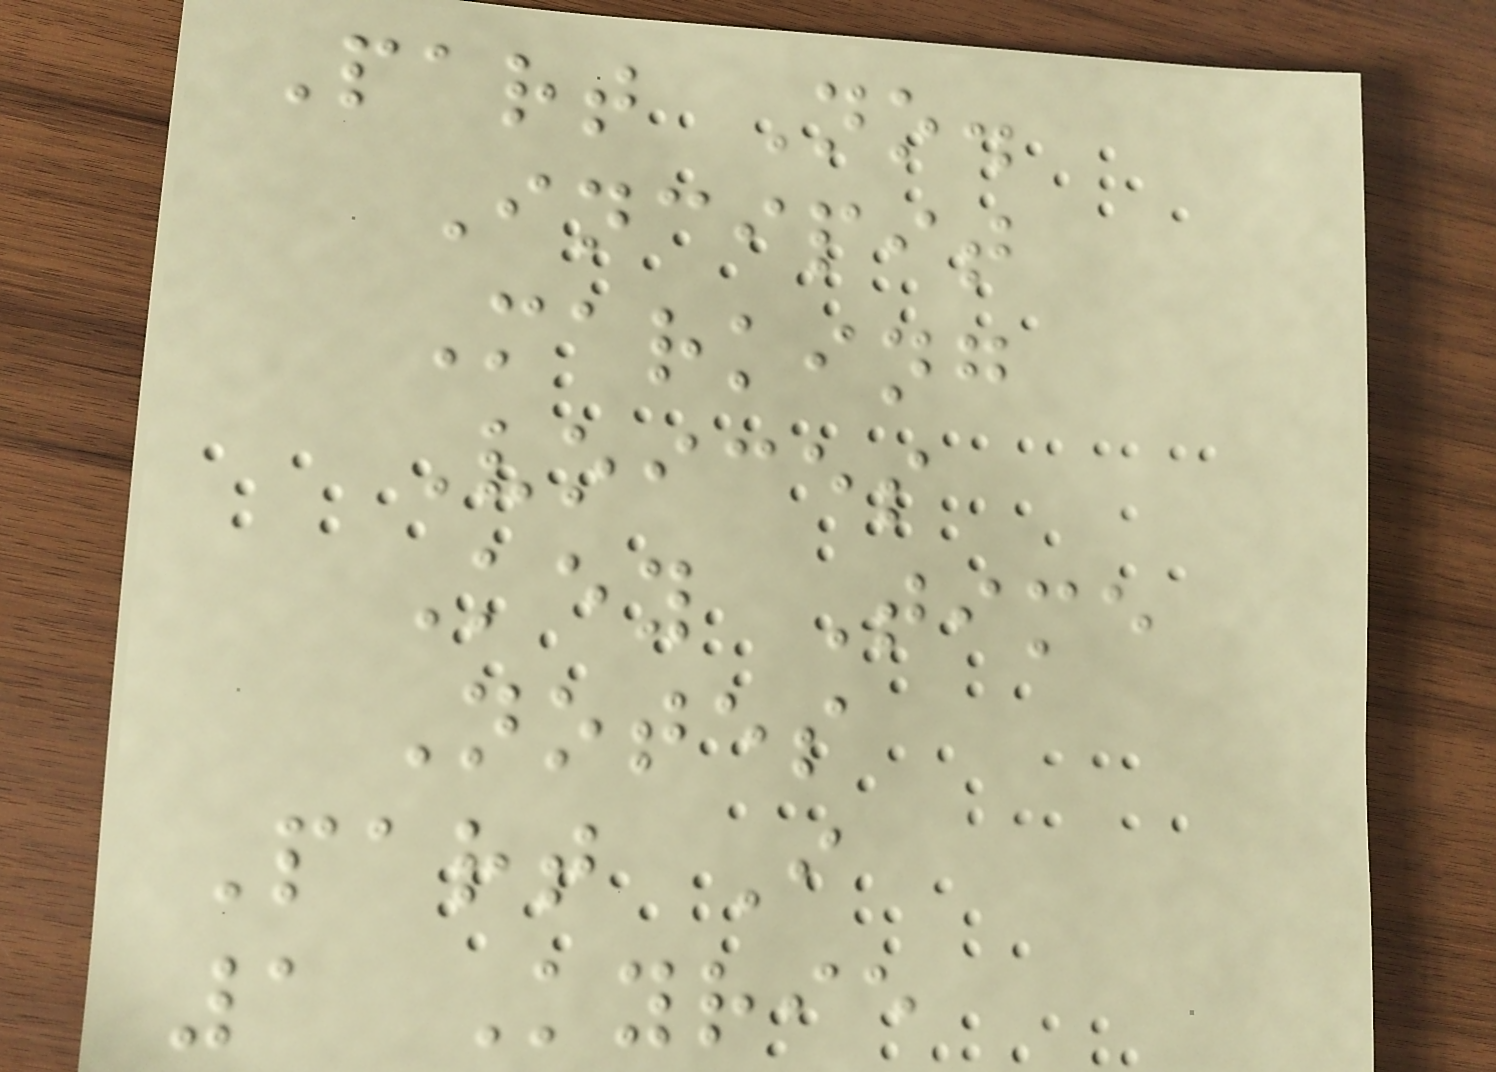Part No.
Incipit
Marking
Voices
Key Time
Notes
Part I
1 Kyrie
